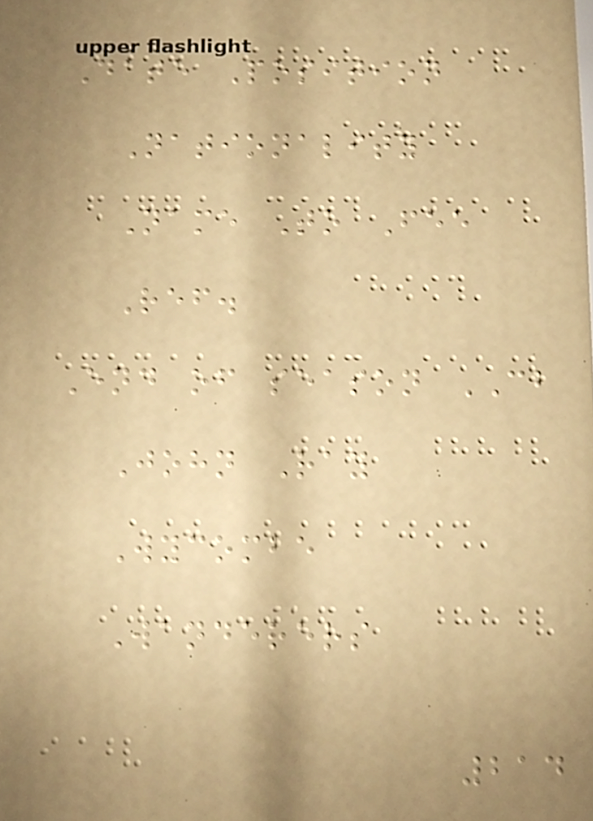Date Position
Nationality
Name To Fee
Ref.
End of season CB
John Ray
Wycombe
Wanderers
214
